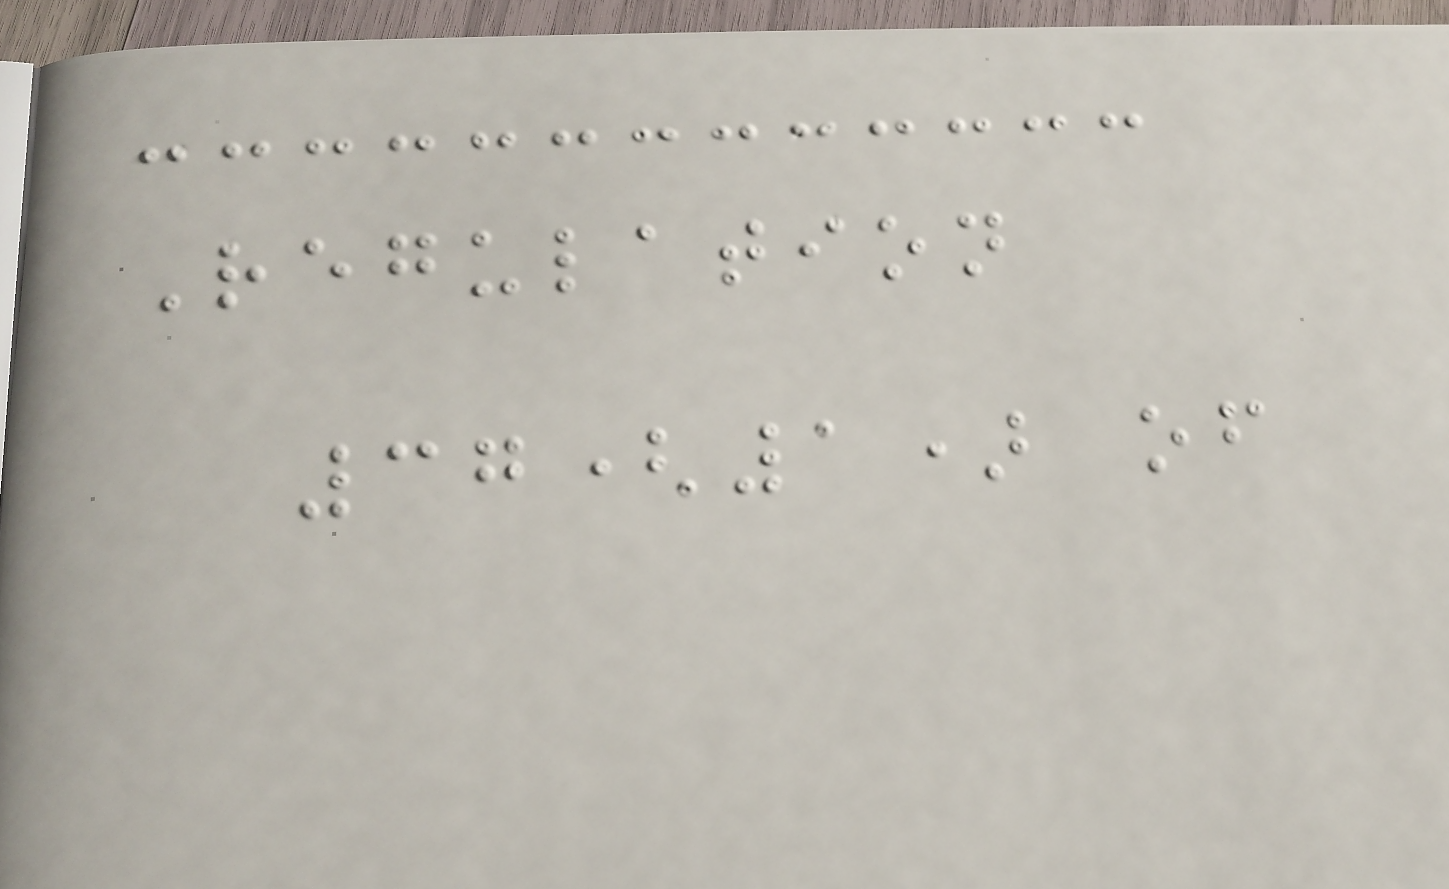Regulation
37(1) of
